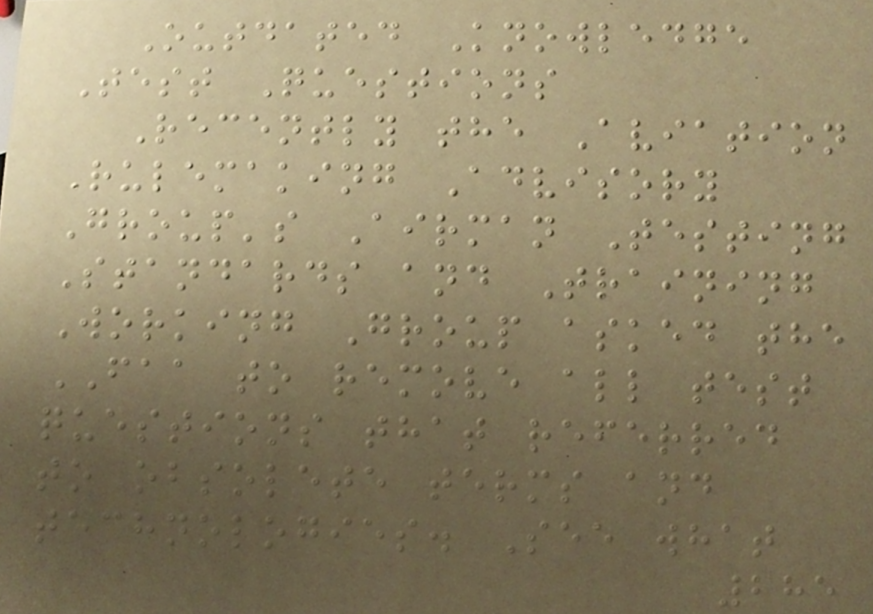Outdated Knowledge
Test Questions
Recently the Aviation
Rulemaking Advisory
Group's Airman Testing
Standards and Training
Working Group asked the
FAA to remove all test
questions that referred
to obsolete terms and
technologies. See what
285
